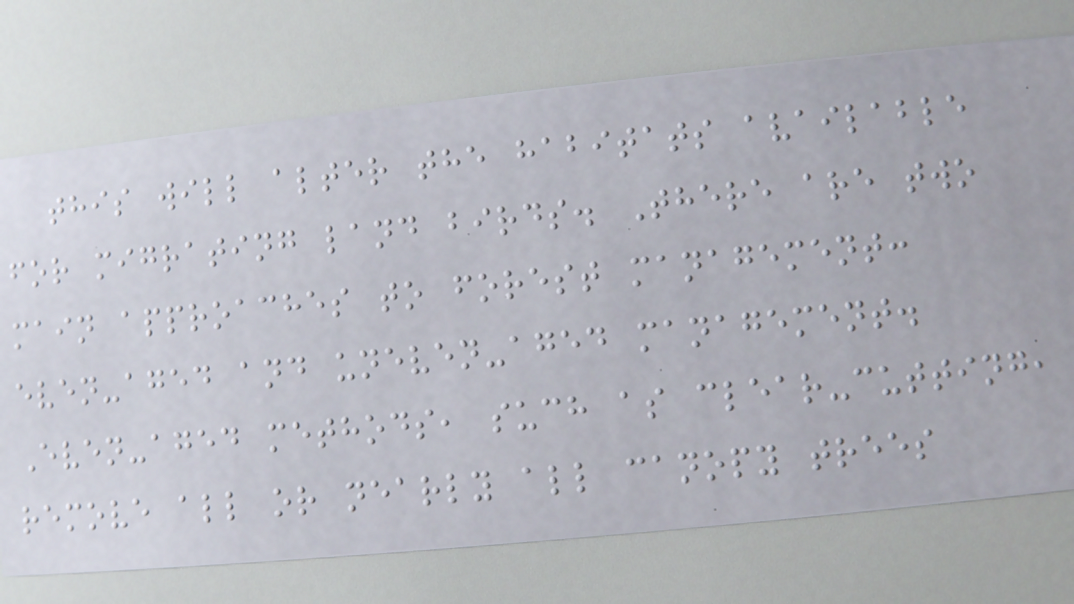this will alter the habitats available
for migrating land birds. There are two
main approaches to forest management:
even-aged and uneven-aged management.
Even-aged methods, such as clear-cutting,
remove all or nearly all canopy trees
